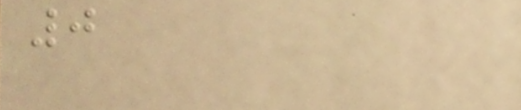0
